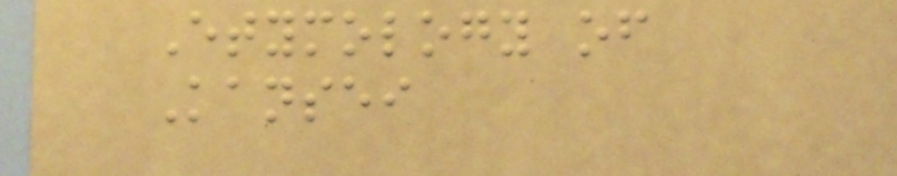Etymology of
Kansei
